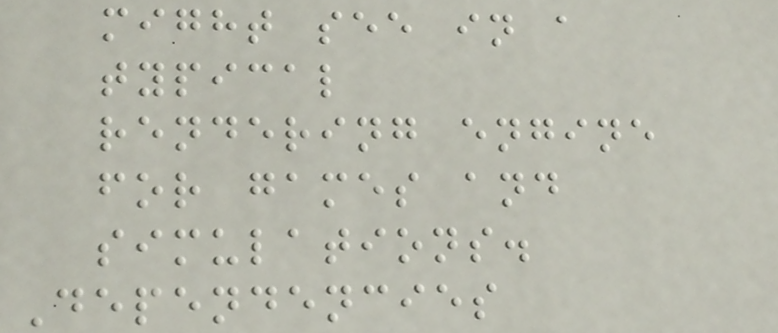might see in a
typical
rendering engine
for games and
simulations.
Dependencies
